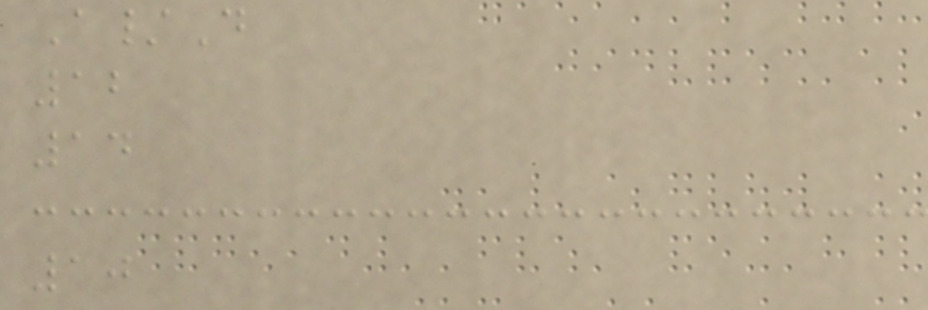A/D
12
14
10
